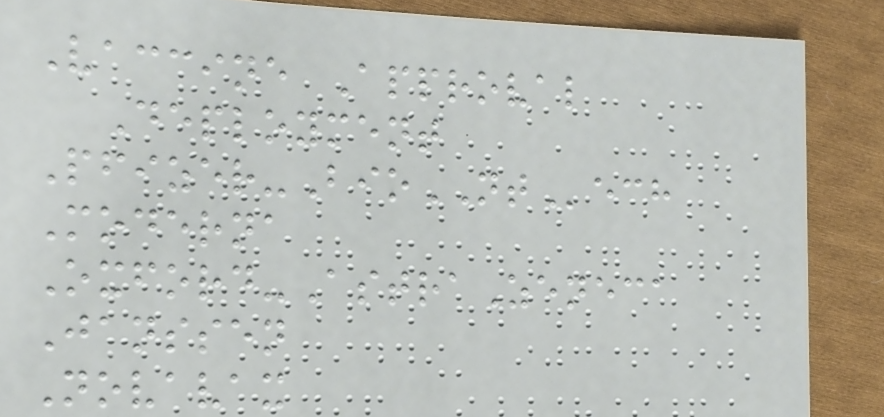Vaccine Approval
Deployment
Pfizer-BioNTech
Moderna
Oxford-AstraZeneca
Janssen
Novavax
